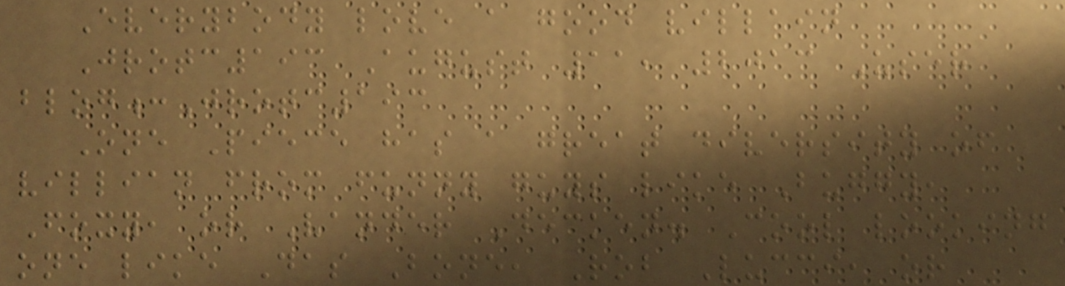Everybody love a good villain
Jrotc193 August 11, 2013 User
blog:Jrotc193
One Piece has a great diversity of
villian from funny guys like Buggy,
Foxy, or Vander Decken. Cool looking
one like Das Bone, Rob Lucci, or
